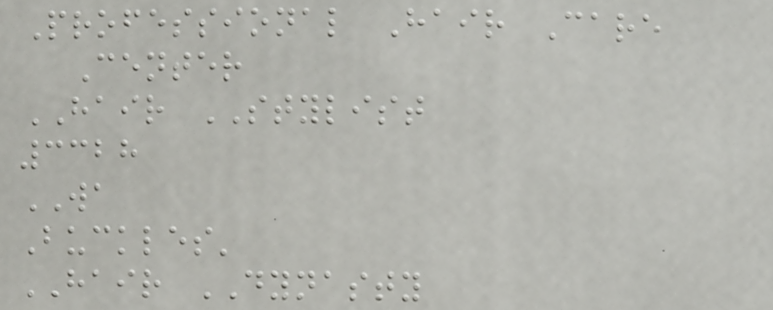Professional Hair Care
Center
HAIR STYLIST
3328
WA
Buckles'
HAIR DYNASTY
